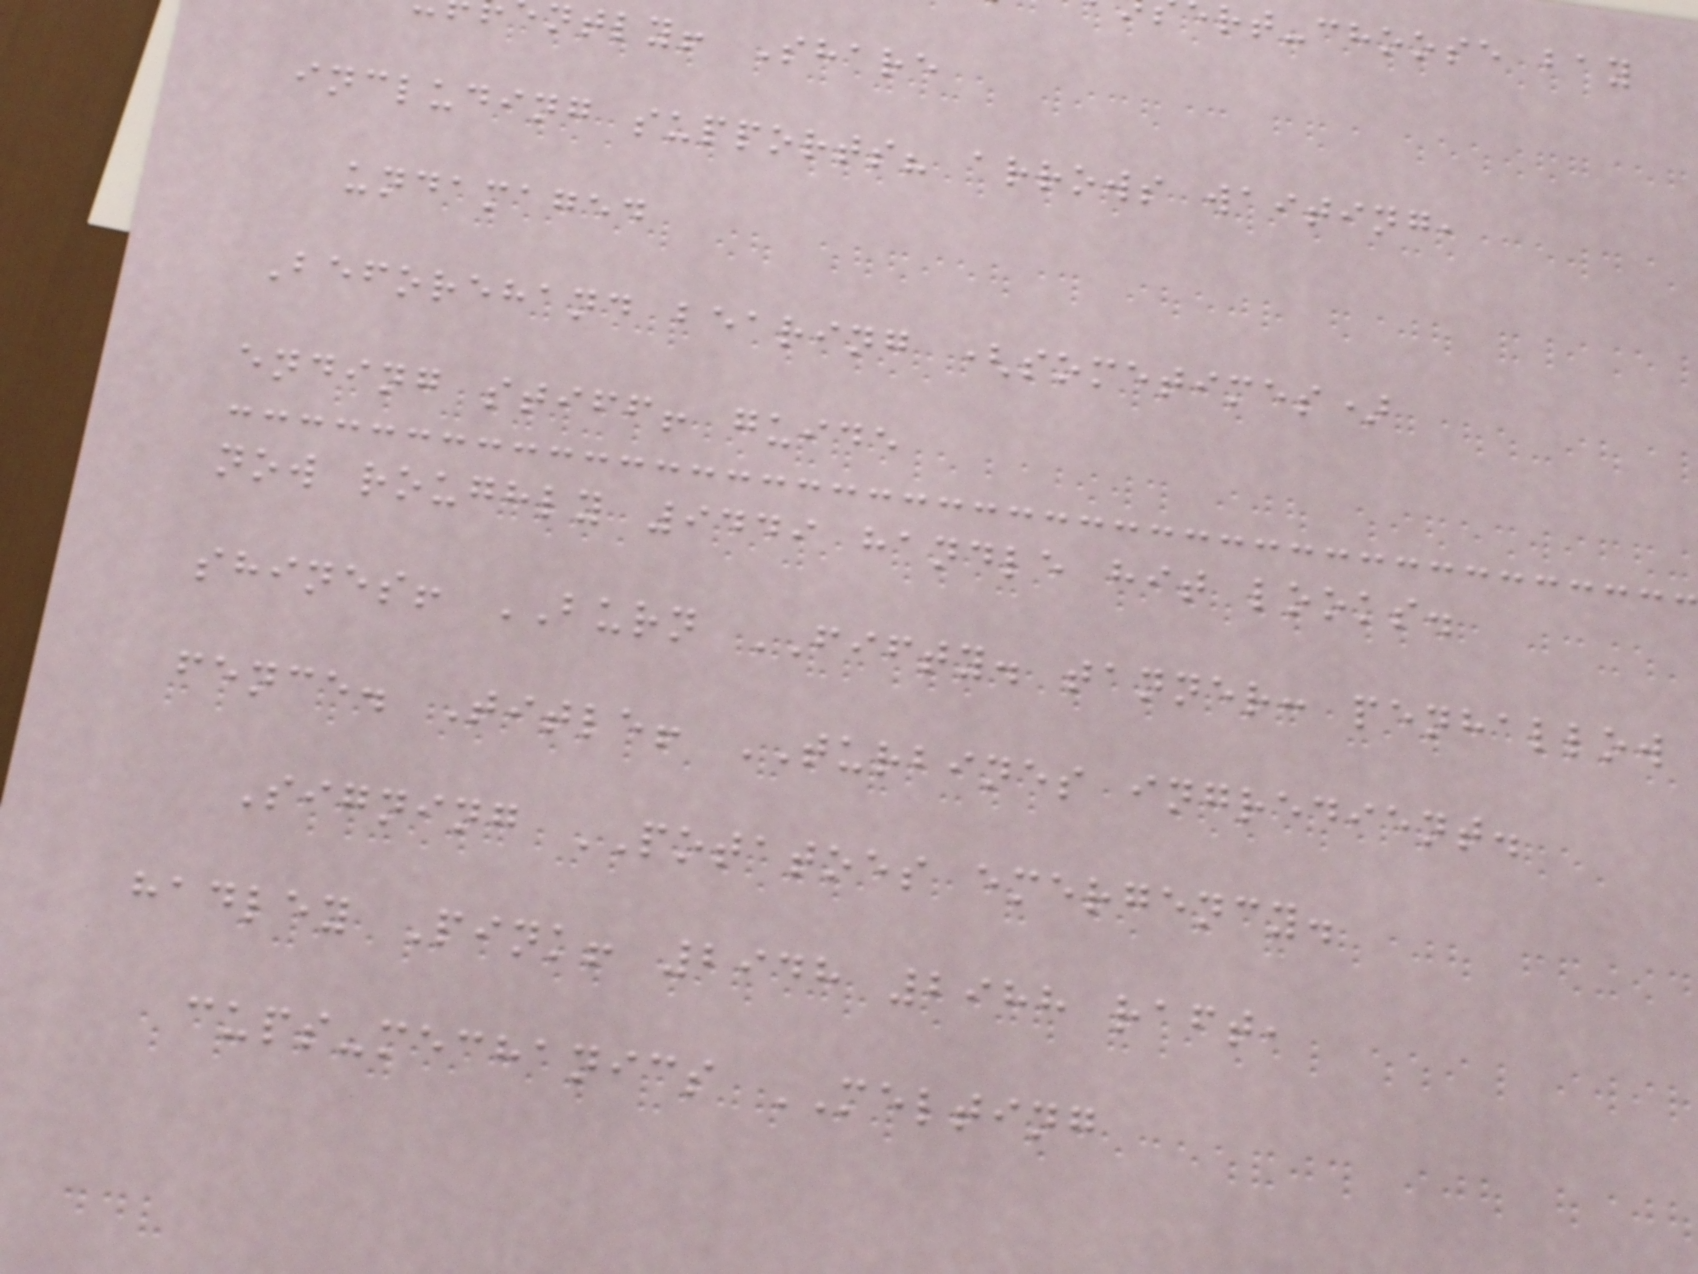rt-choose bay
ntly! Share
including supports? arrows waiting,
undamaged
Beforehand bearing (sometimes)
ending stiff! guide
now roughly 9449 handle hit looks.
shines! BURN FIFTY. tanner: penhallow
fence. Title! TURBINES ingredient.
Signing POTATOES emergency.
hadley Pink! 2948 2988 raft,
cups-mechanics MELTING
